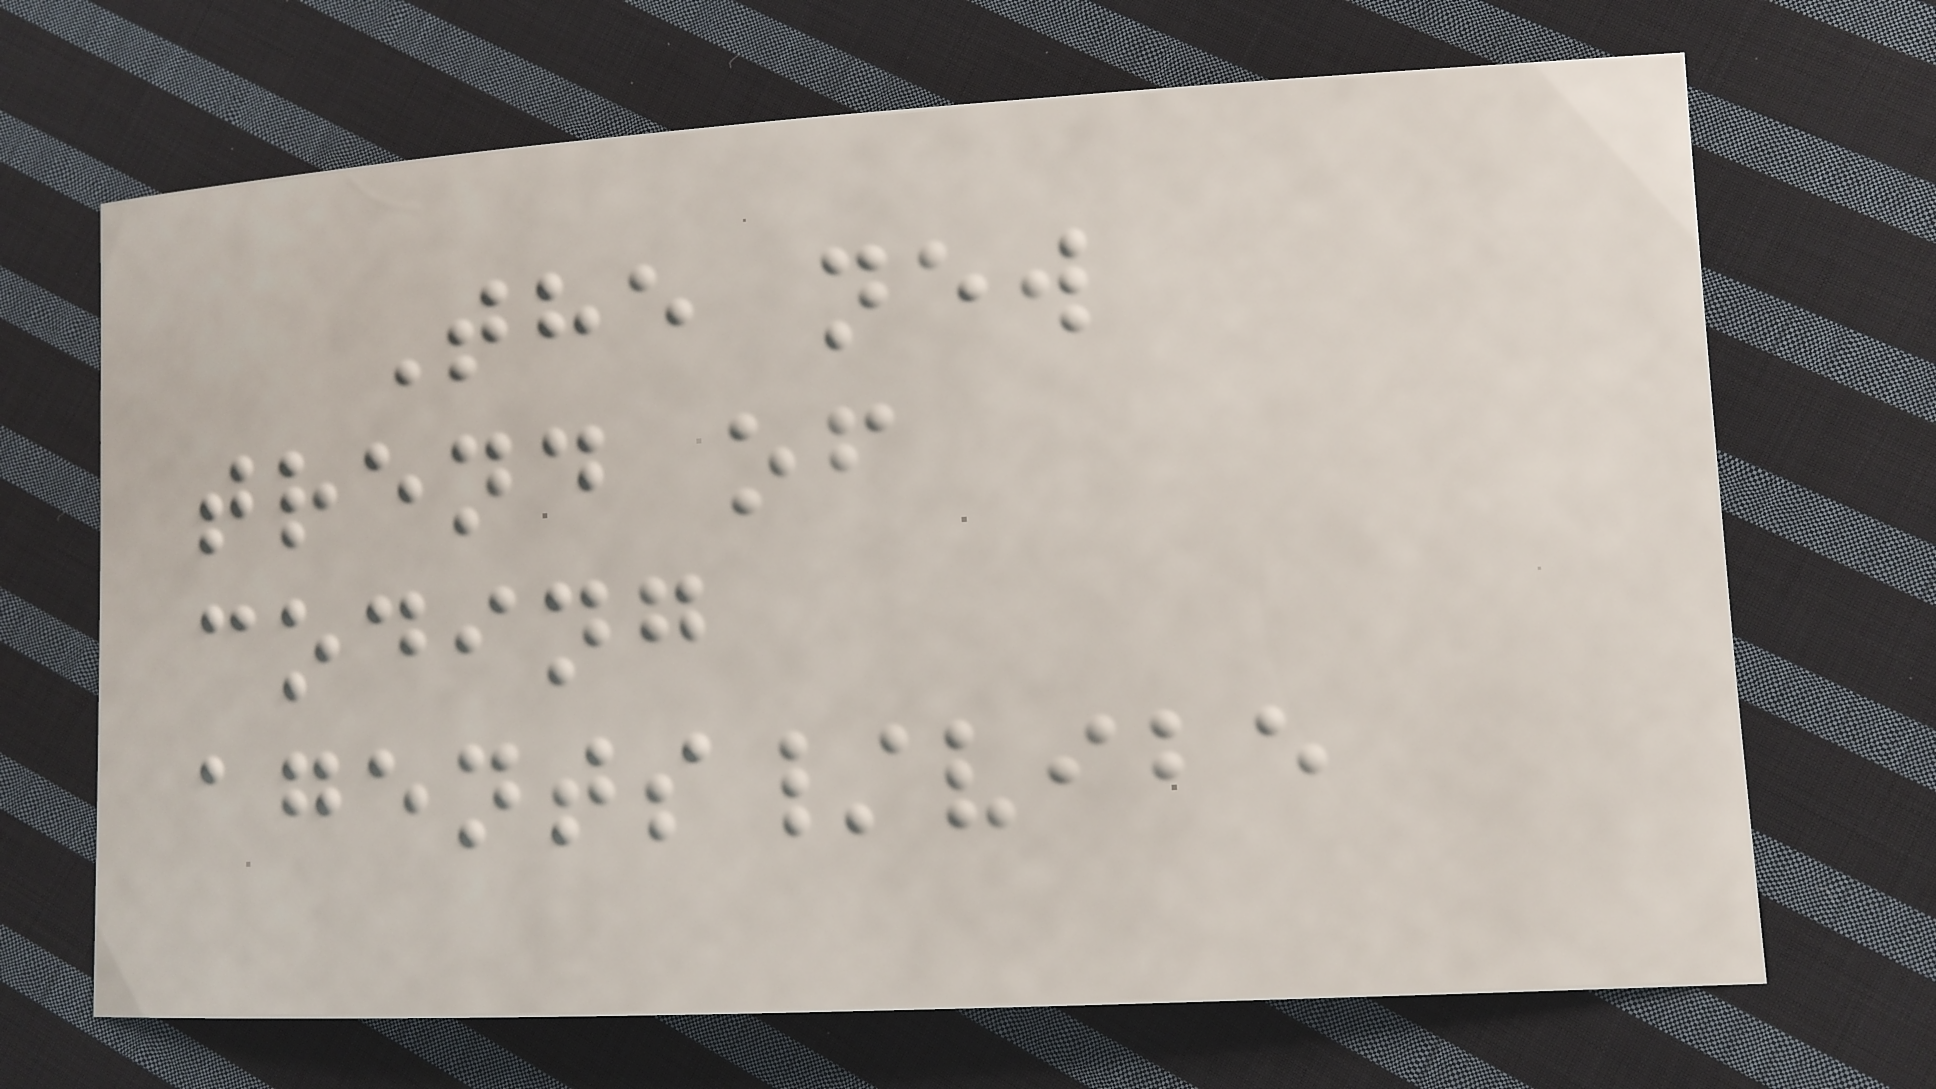The new
trend of
coding
agents/vibe
